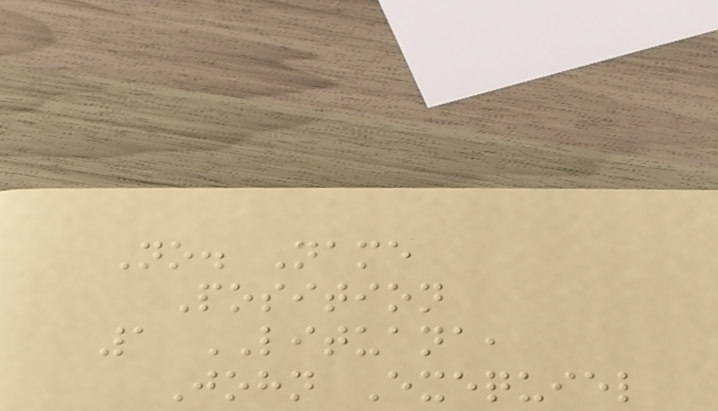No. Name
Position
1 LITUANA,
John Exequiel
